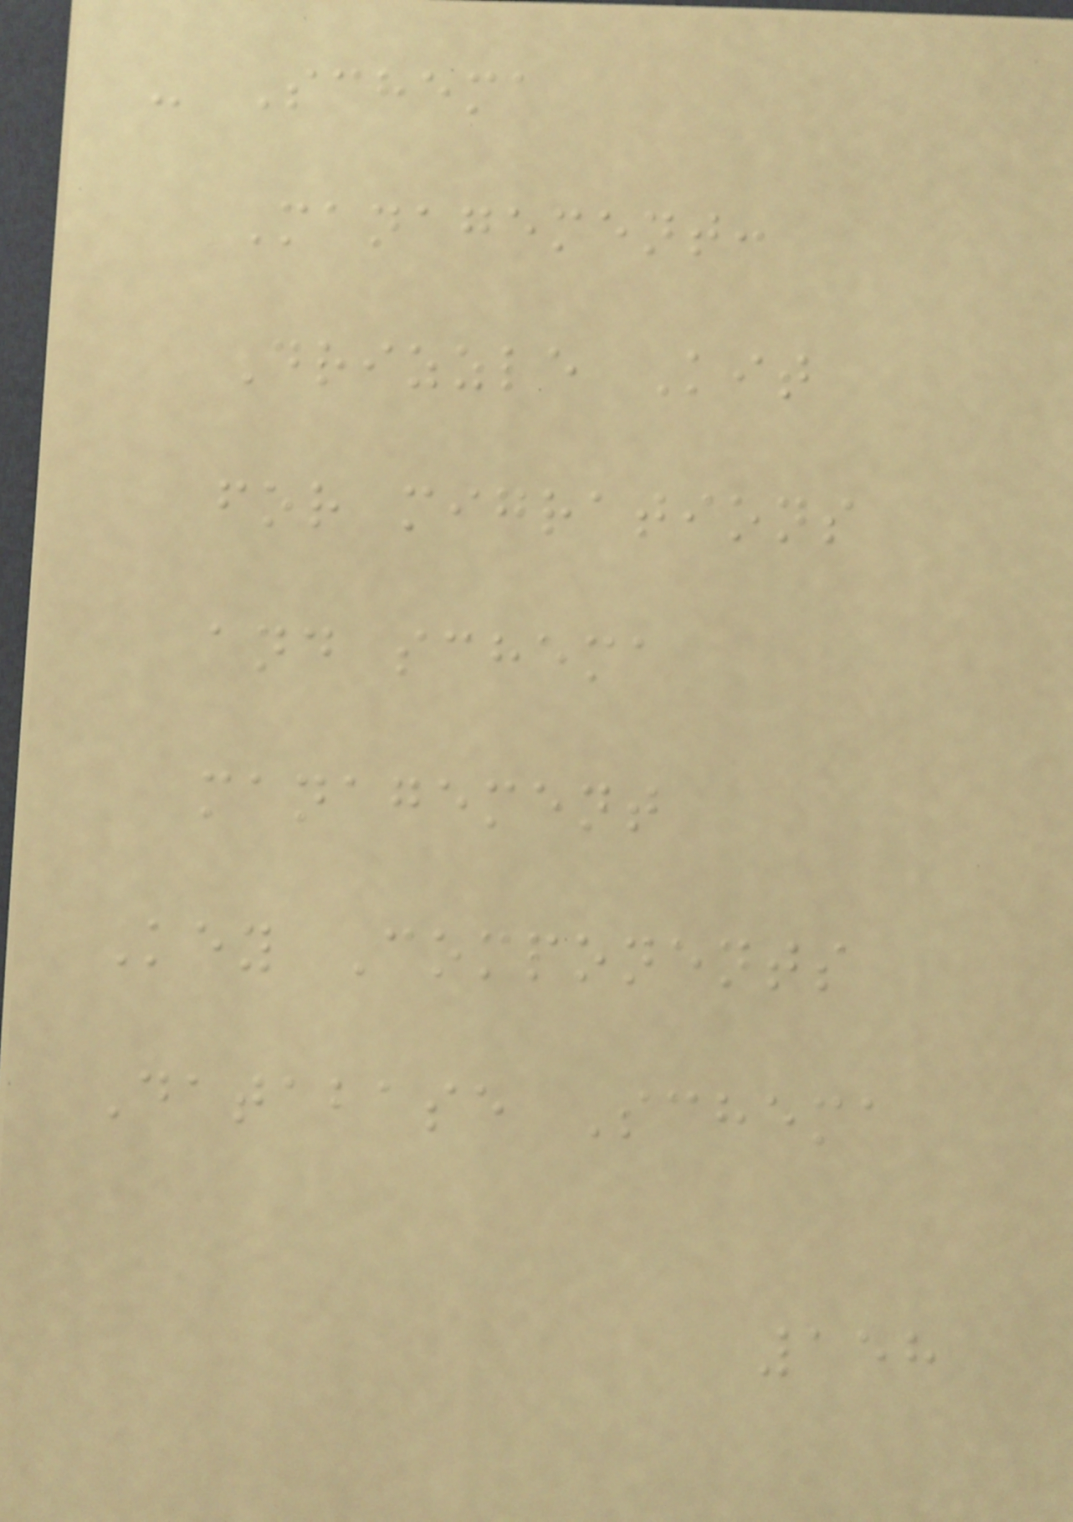- Schema
Management:
Drizzle Kit
for migrations
and schema
management
Key Components
Database Schema
158
